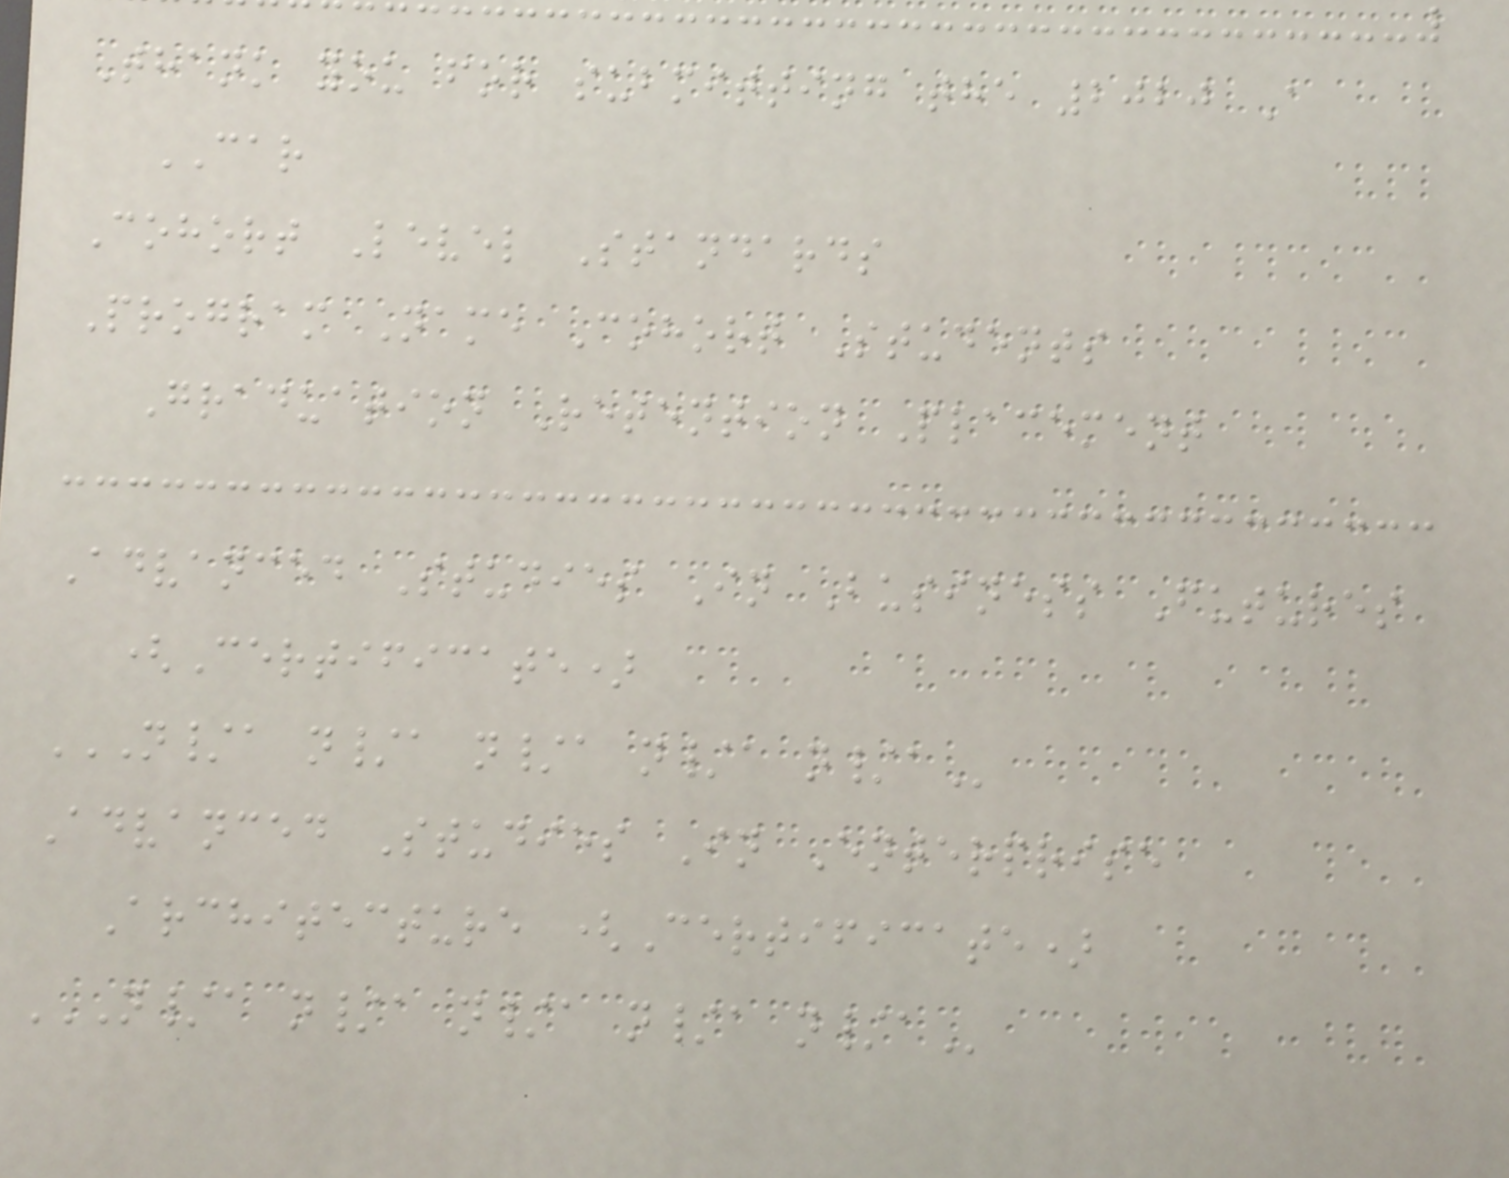Thank you for submitting the 2020 A
CAR
Cohort Level Standards
Program Name Cohort Students
Graduation Retention Placement
Advanced Studies In Business Futures
(Certificate)
N/A N/A N/A N/A N/A
Advanced Studies In Enterprise
Architecture (Certificate)
N/A N/A N/A N/A N/A
